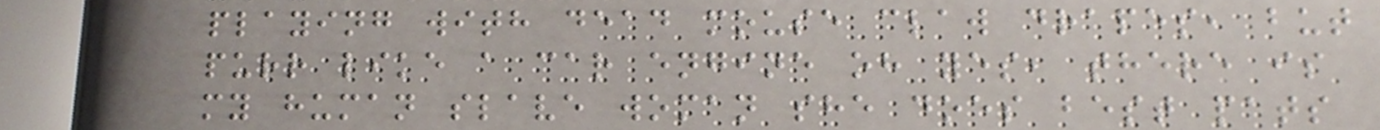playing with dead mouse claw drapes, but
purr like a car engine oh yes, there is
my human slave woman she does best pats
